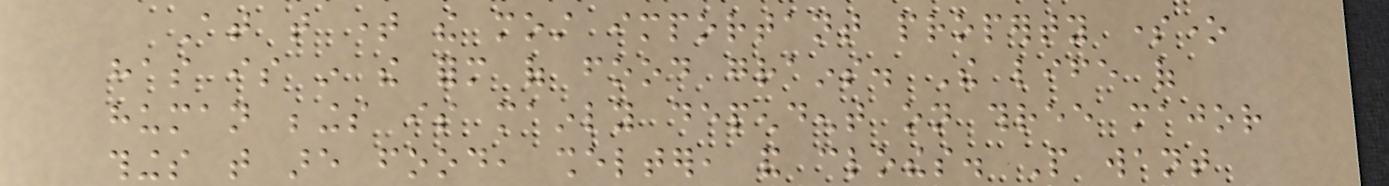At that time the most important property someone
has is in the form of food grains. The life of
human beings is mainly dependent on three major
things that are food, shelter, and clothes. People want
